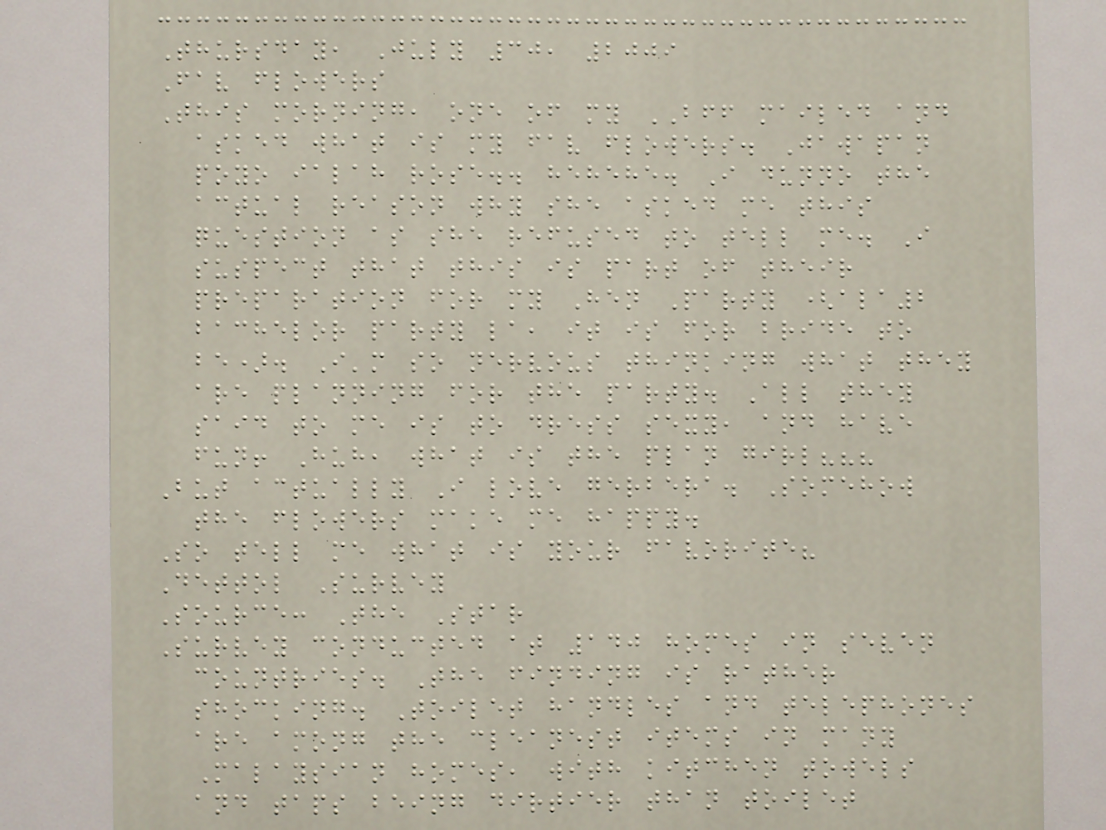Thursday, July 30, 2009
Fav flowers
This morning, one of my BFF mailed and
asked what is my fav flowers. Jawapan
poyo ialah rose.. hehehe. I dunno the
actual reason why she asked me this
question as she refused to tell me. I
suspect that this is part of their
preparation for my Hen Party (ala2
bachelor party la, it is for bride to
be). I'm so nervous thinking what they
are planning for the party. All they
said to me is to dress sexy, and have
fun! Huh, what is the plan girl???
But actually I love gerbera. Somehow
the flowers make me happy.
So tell me what is your favorite?
Dettol Survey
Source: The Star
Survey conducted at 140 homes in seven
countries. The finding is rather
shocking. Toilet handles and telephones
are among the cleanest items in many
Malaysian homes, with kitchen towels
and taps being dirtier than toilet
